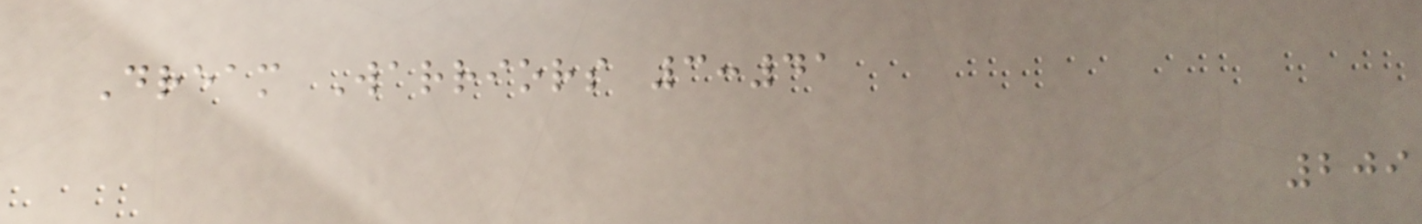Dream Warriors 3:41
209
